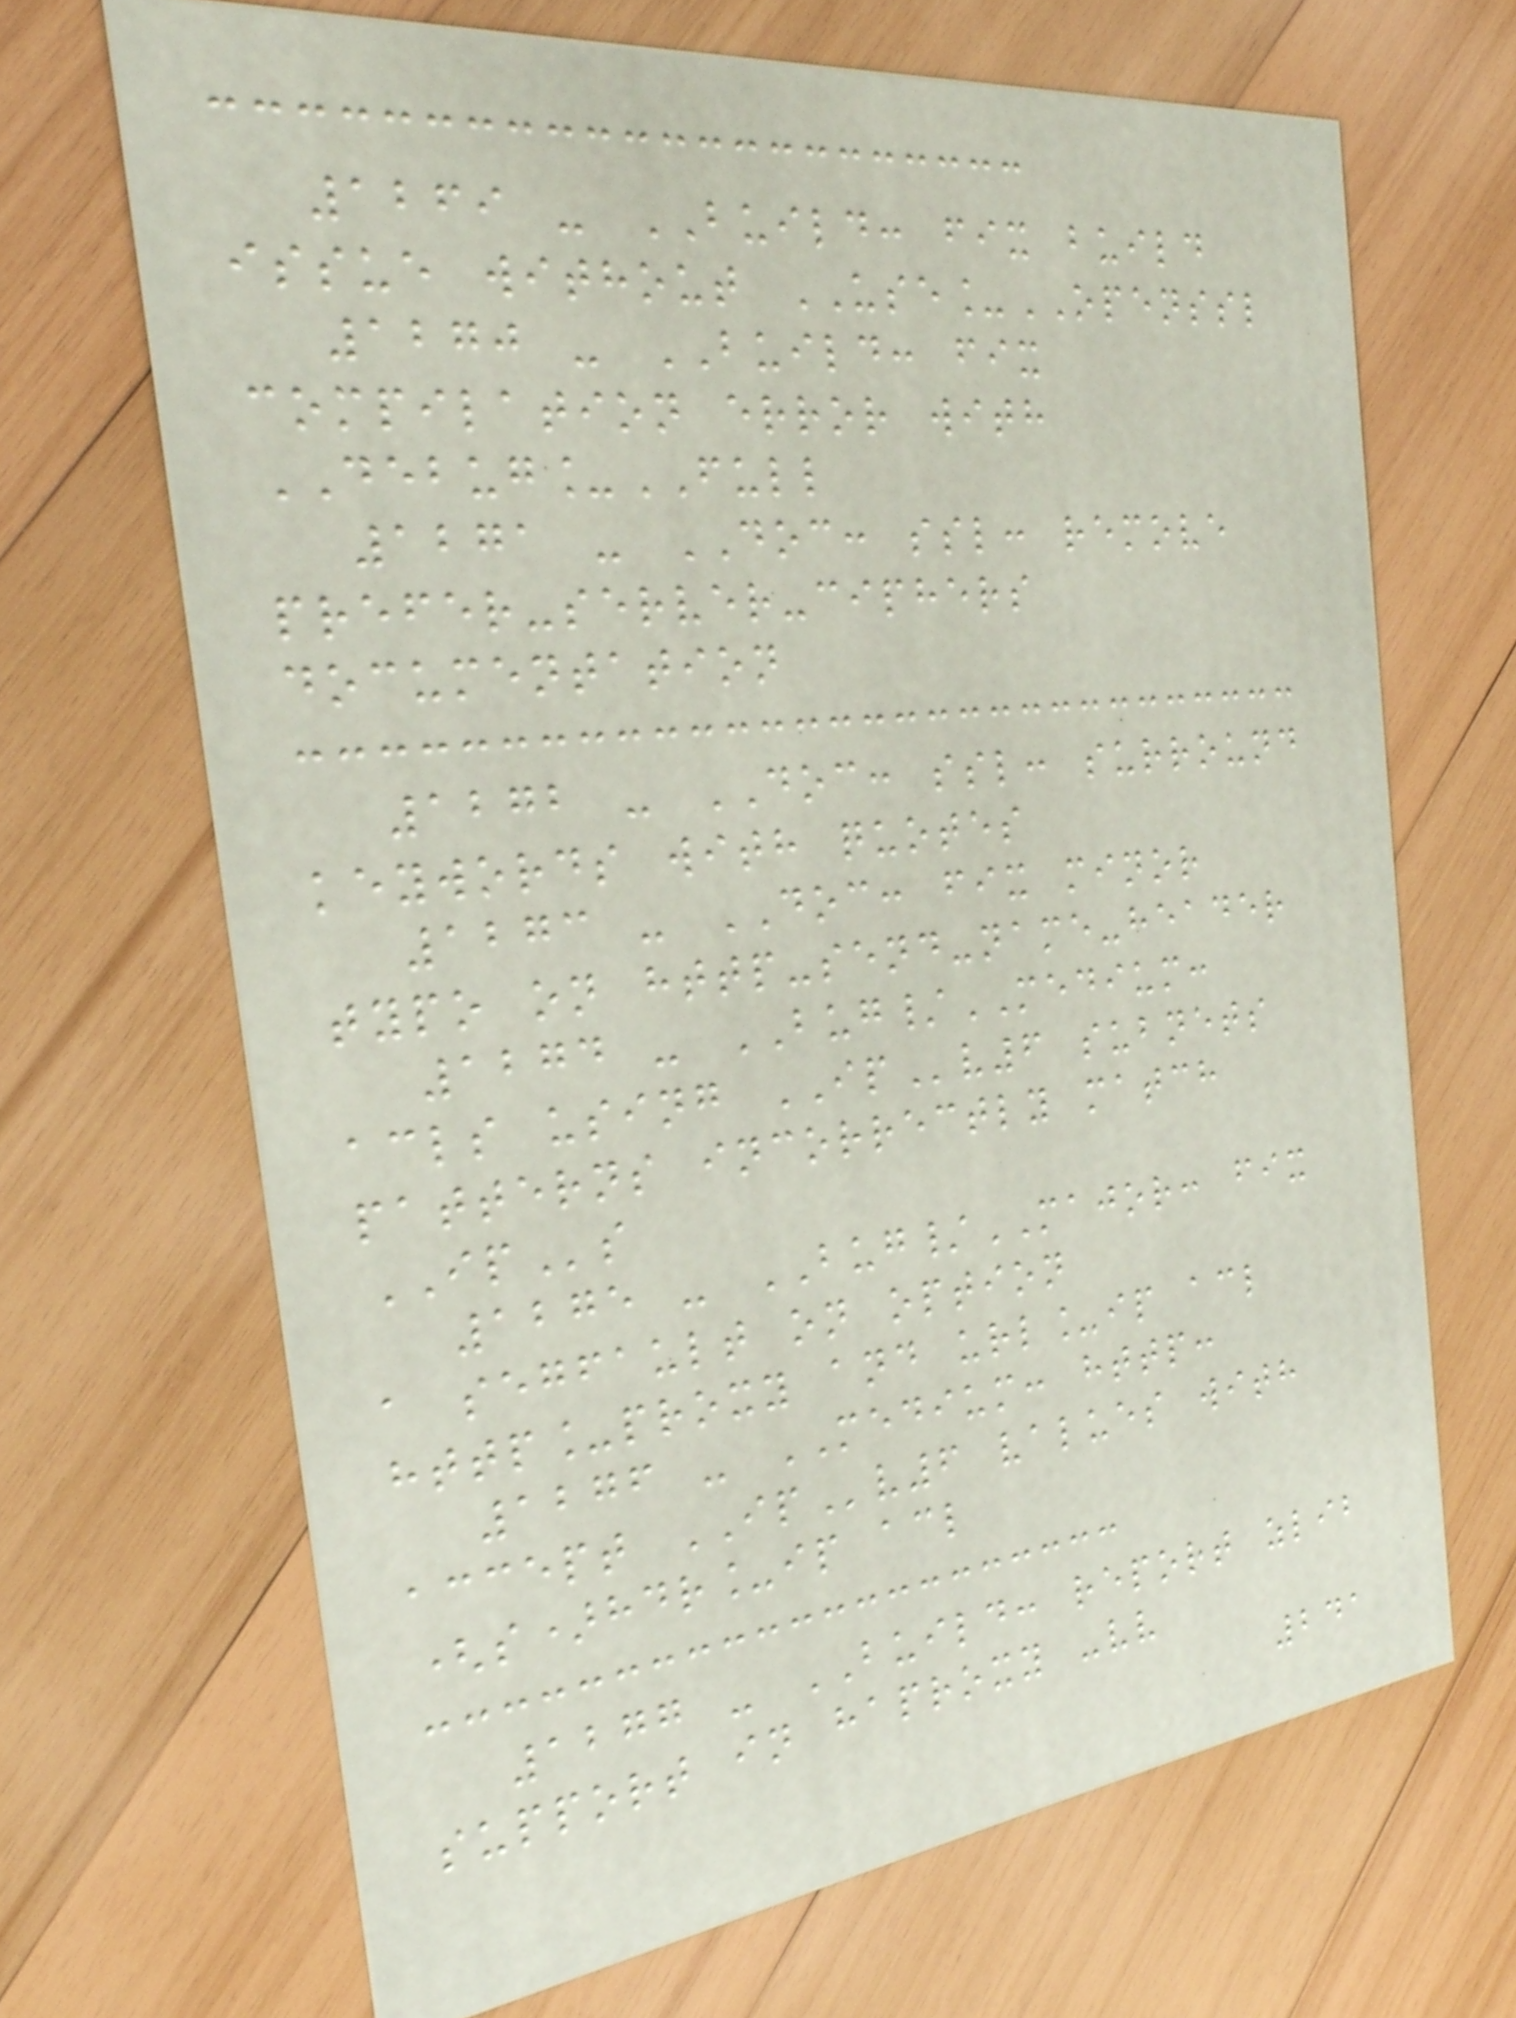1269 - BUILD: fix build
issue without USE_OPENSSL
1270 - BUILD: fix
compilation error with
DEBUG_FULL
1271 - DOC: ssl: remove
prefer-server-ciphers
documentation
1272 - DOC: ssl: surround
keywords with quotes
1273 - DOC: fix minor
typo on http-send-name-header
1274 - BUG/MEDIUM:
acls using IPv6 subnets
patterns incorrectly match
IPs
1275 - BUG/MAJOR: fix
a segfault on option
http_proxy and url_ip acl
1276 - MEDIUM: http:
accept IPv6 values with
(s)hdr_ip acl
1277 - BUILD: report zlib
support in haproxy -vv
241
